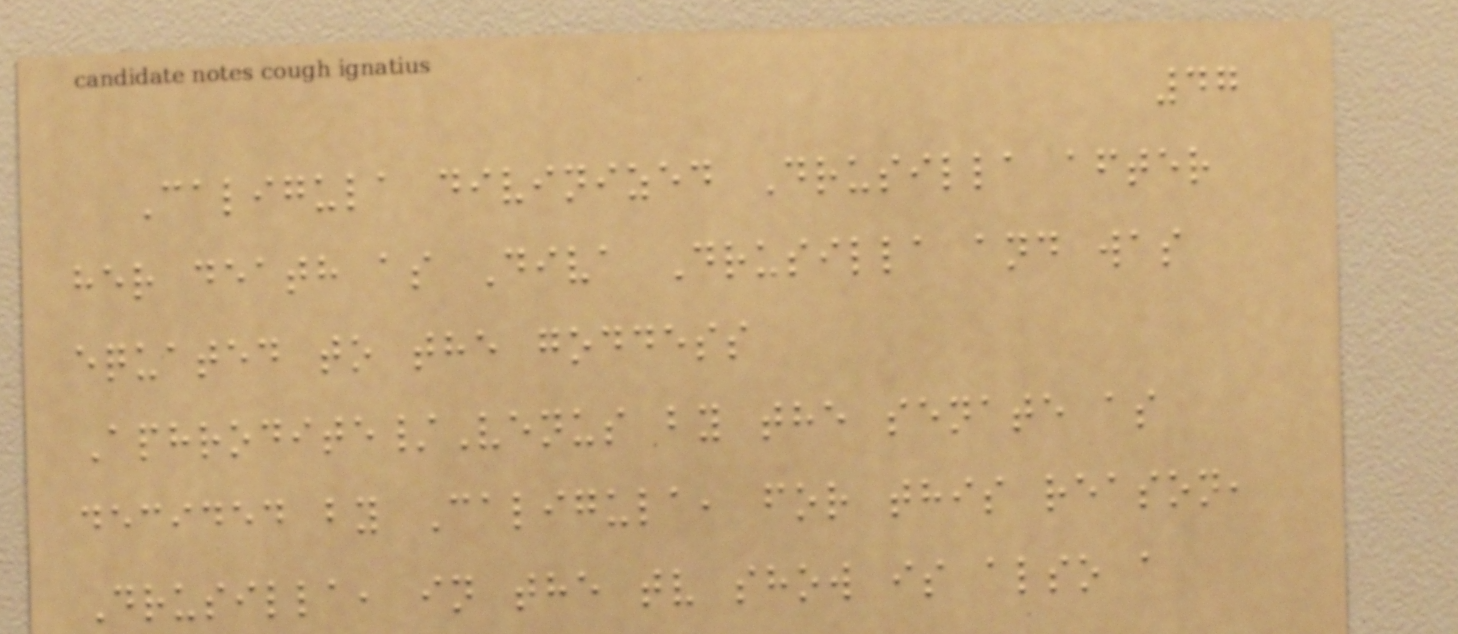47
Caligula divinized Drusilla after
her death as Diva Drusilla and was
equated to the goddess
Aphrodite/Venus by the senate as
decided by Caligula, for this reason,
Drusilla, in the tv show is also a
